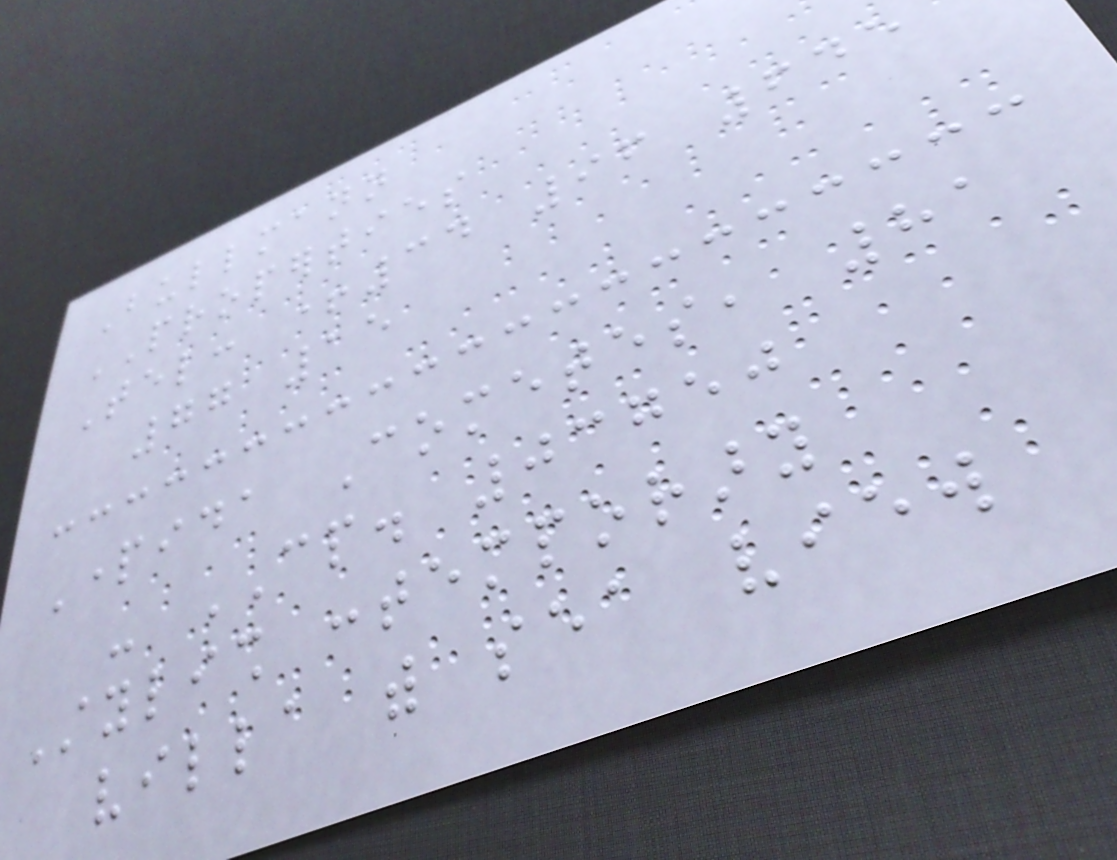Bullmann
PROPERTIES
Tel: +34 96 645
77 15
Partida Cometes, 81
- CP. 03750
Stylish contemporary
villa with sea view
